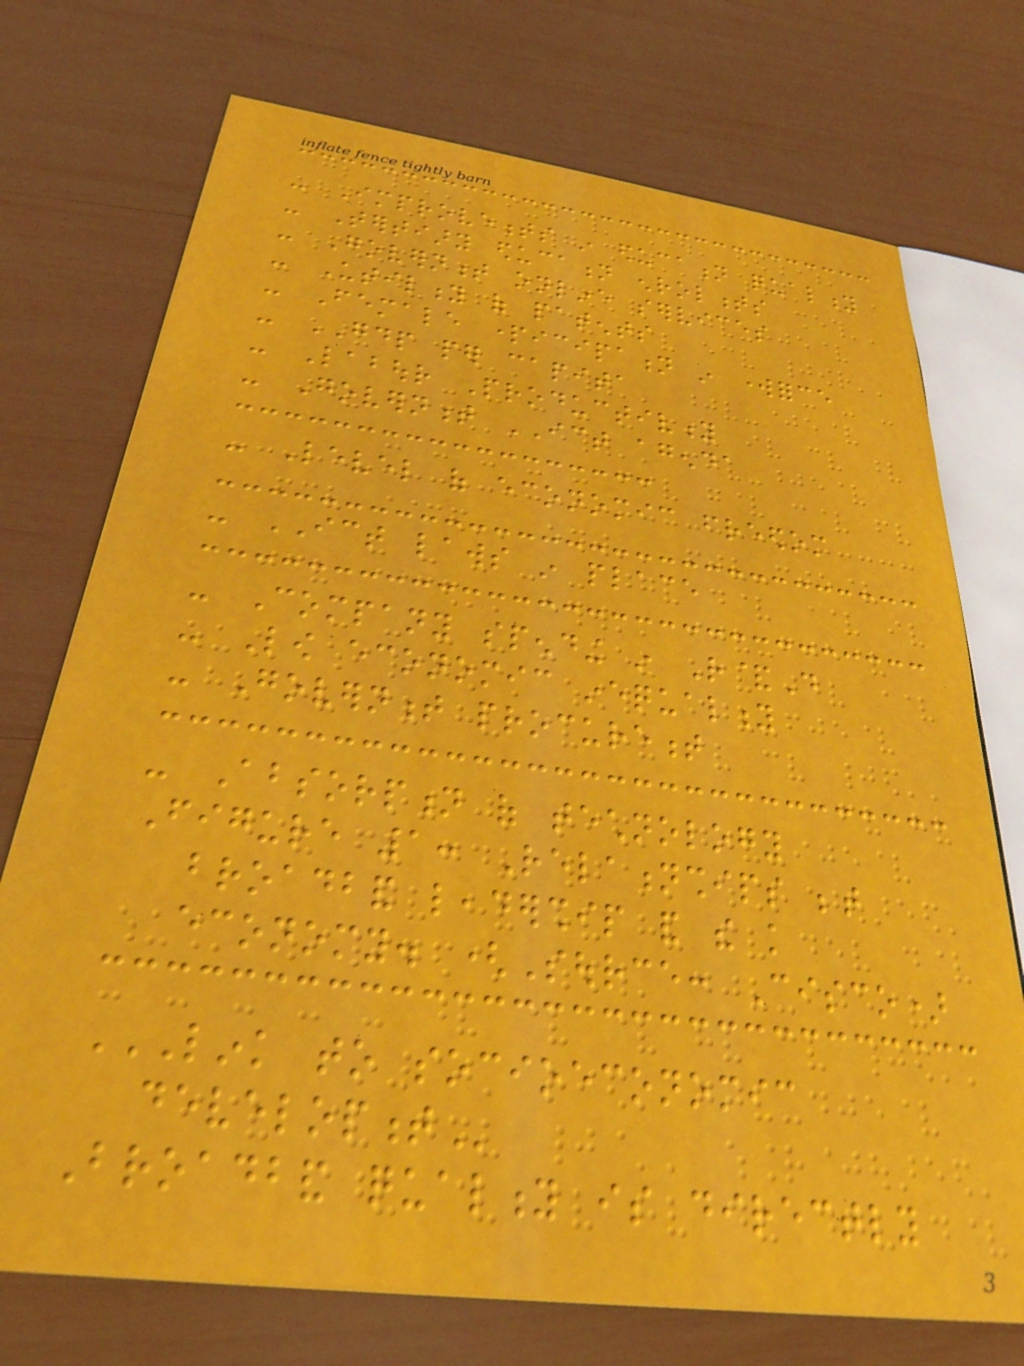- Improvements in education quality
- Tertiary education enrolments
- Government online services
- Utility of patents
- Female participation in workforce
- GDP per capita
- Labour Productivity
- Government ICT agenda
- Level of economic freedom
- ICT laws in place
- Company spending in R&D
- Low economic inequality
- Government procurement
- Absorption of technology
Figure 1: Relationships between
broadband leadership and the knowledge
economy. (Source: Cisco)
LINK TO SOCIOECONOMIC
DEVELOPMENT
Broadband quality is directly
